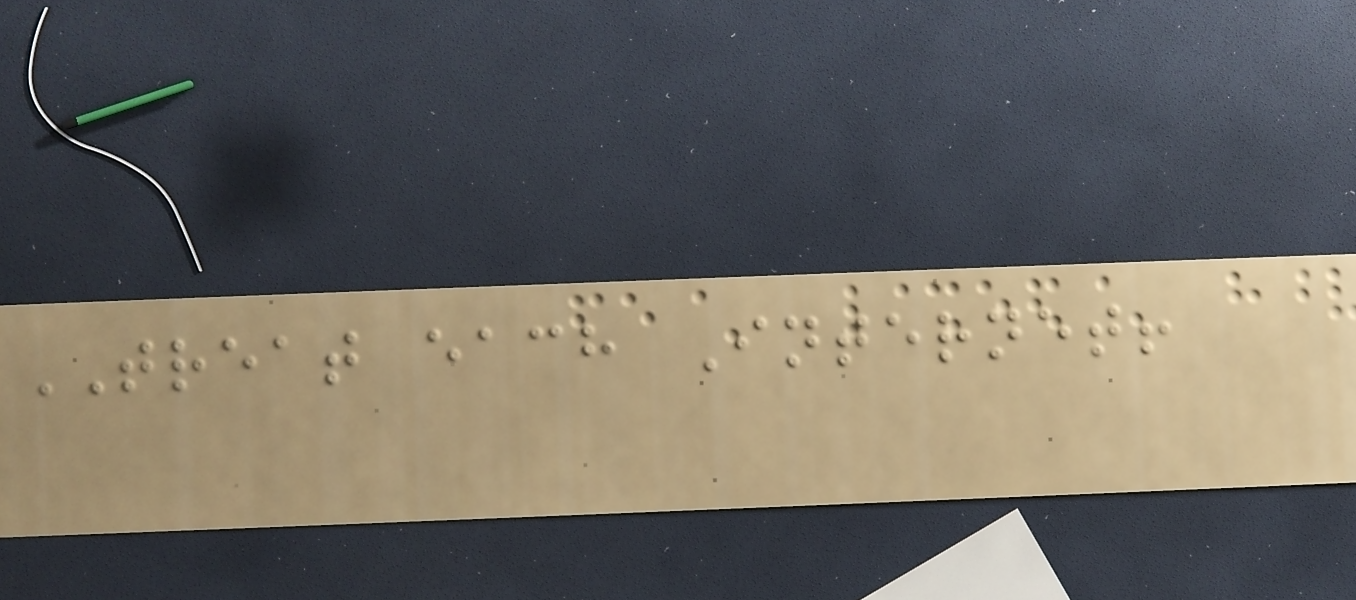TREAT each Internet!
